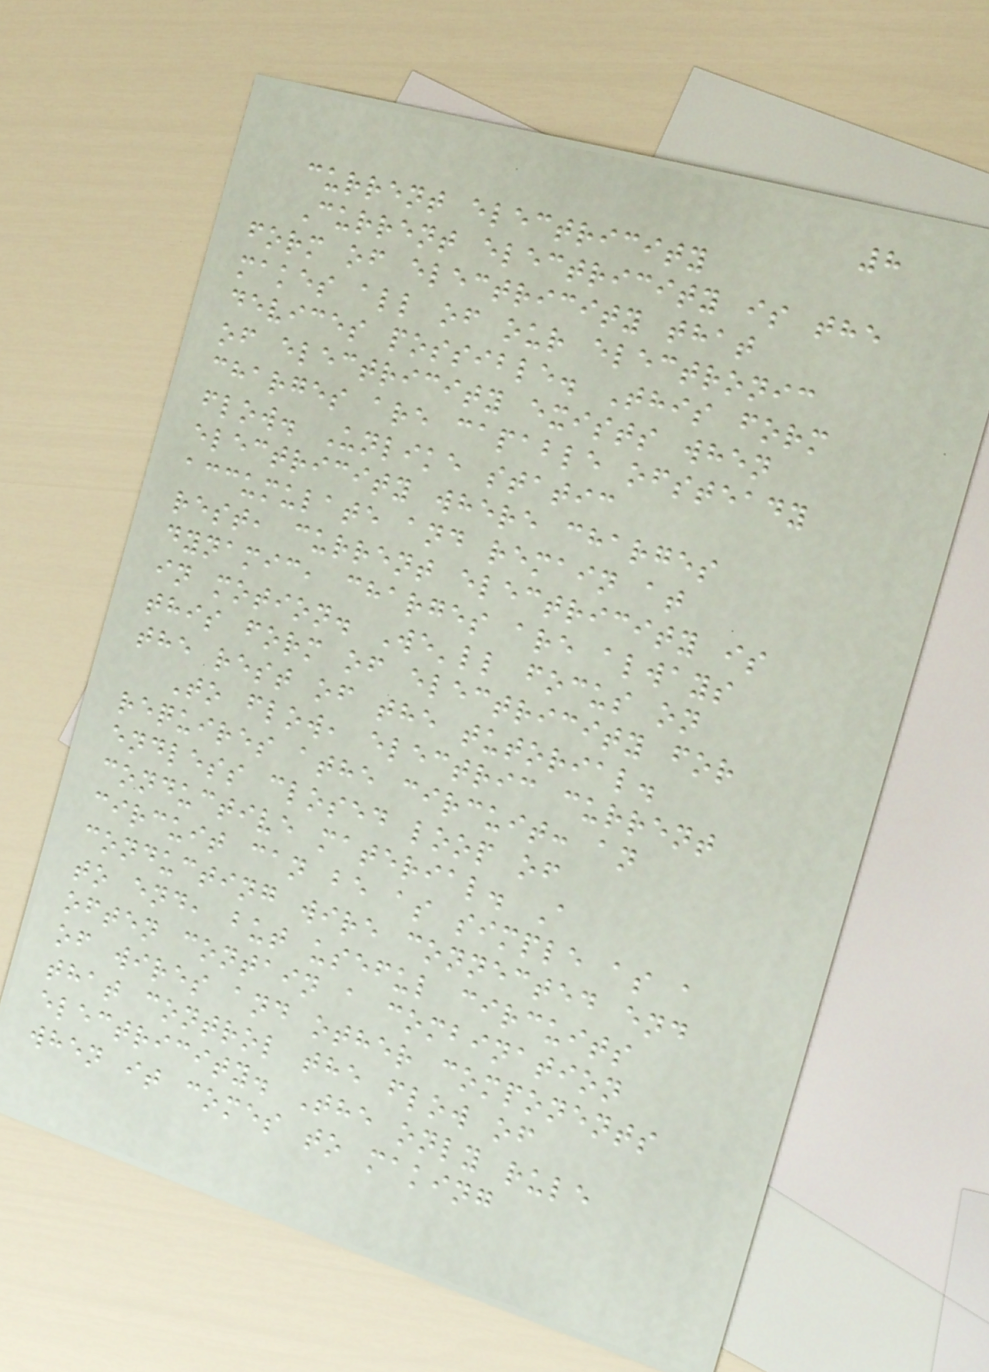8
current electricity
Current electricity is the
form of electricity that
makes all of our electronic
devices possible. This form
of electricity exists when
charges are capable ofsteady
flow. Unlike static
electricity where charges
accumulate and remain at
rest, current electricity is
dynamic, charges are always
in motion. We'll focus on
this form of electricity for
the rest of the tutorial.
To flow, electric current
requires athe circuit: an
endless closed loop of
conductive material. A
circuit can be as simple as a
conducting wire connected end
to end, but useful circuits
often contain a combination
of wires and other components
that control the flow of
electricity. The only rule
when it comes to making
